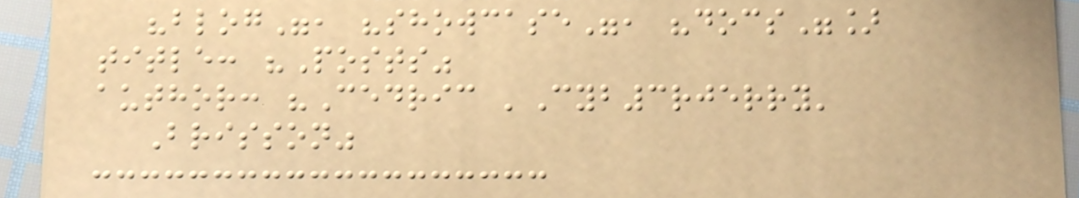"blog", "showcase", "docs"]
title: "Posts"
author: "Cedric 'Cyb3rjerry'
Brisson"
